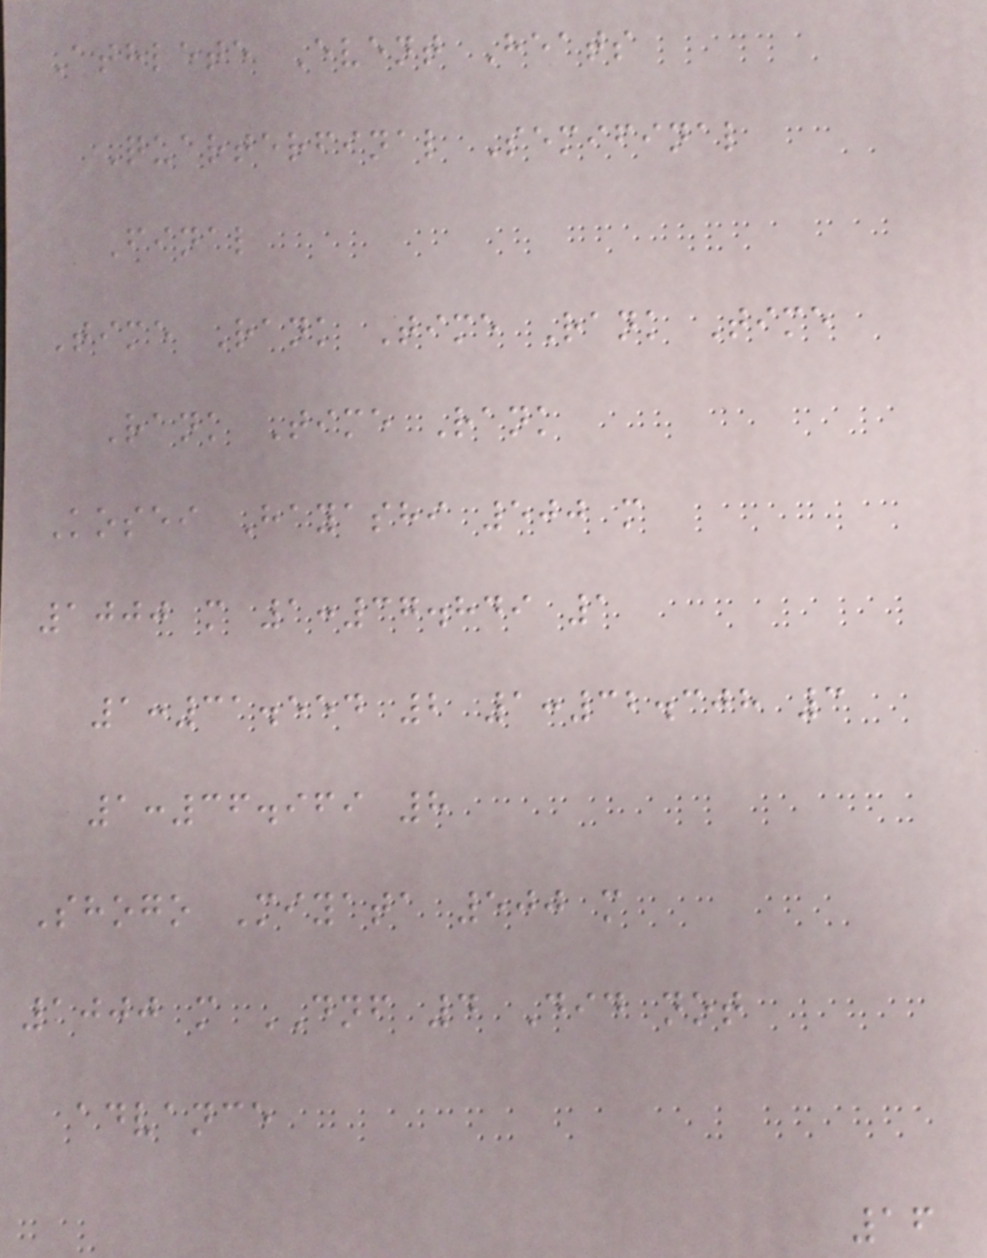Athlete Event Heats
Quarterfinal Semifinal
Final
Time Rank Time Rank Time
Rank Time Rank
Kosei Hayashi 500 m
1000 m 1:37.849 1
1:31.554 2 1:32.308 3
1:36.969 8
Shogo Miyata 500 m
1000 m DNF 4 Did not
advance
16
